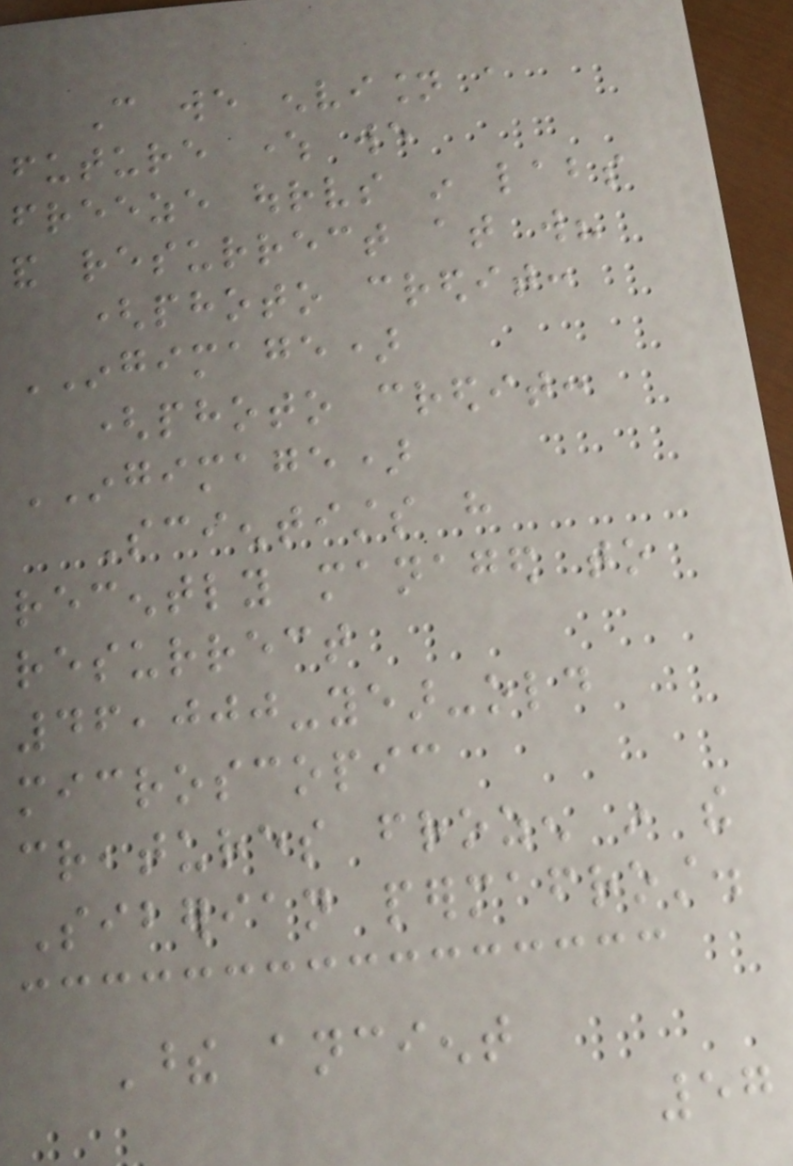Can we envision a
future where we
freeze ourselves in labs
and resurrect at will?
(photo credit:
INGIMAGE)
(photo credit:
INGIMAGE)
Scientists have
recently managed to
resurrect
46,000-year-old
microscopic
creatures frozen in the
Siberian permafrost.
These ancient
57
